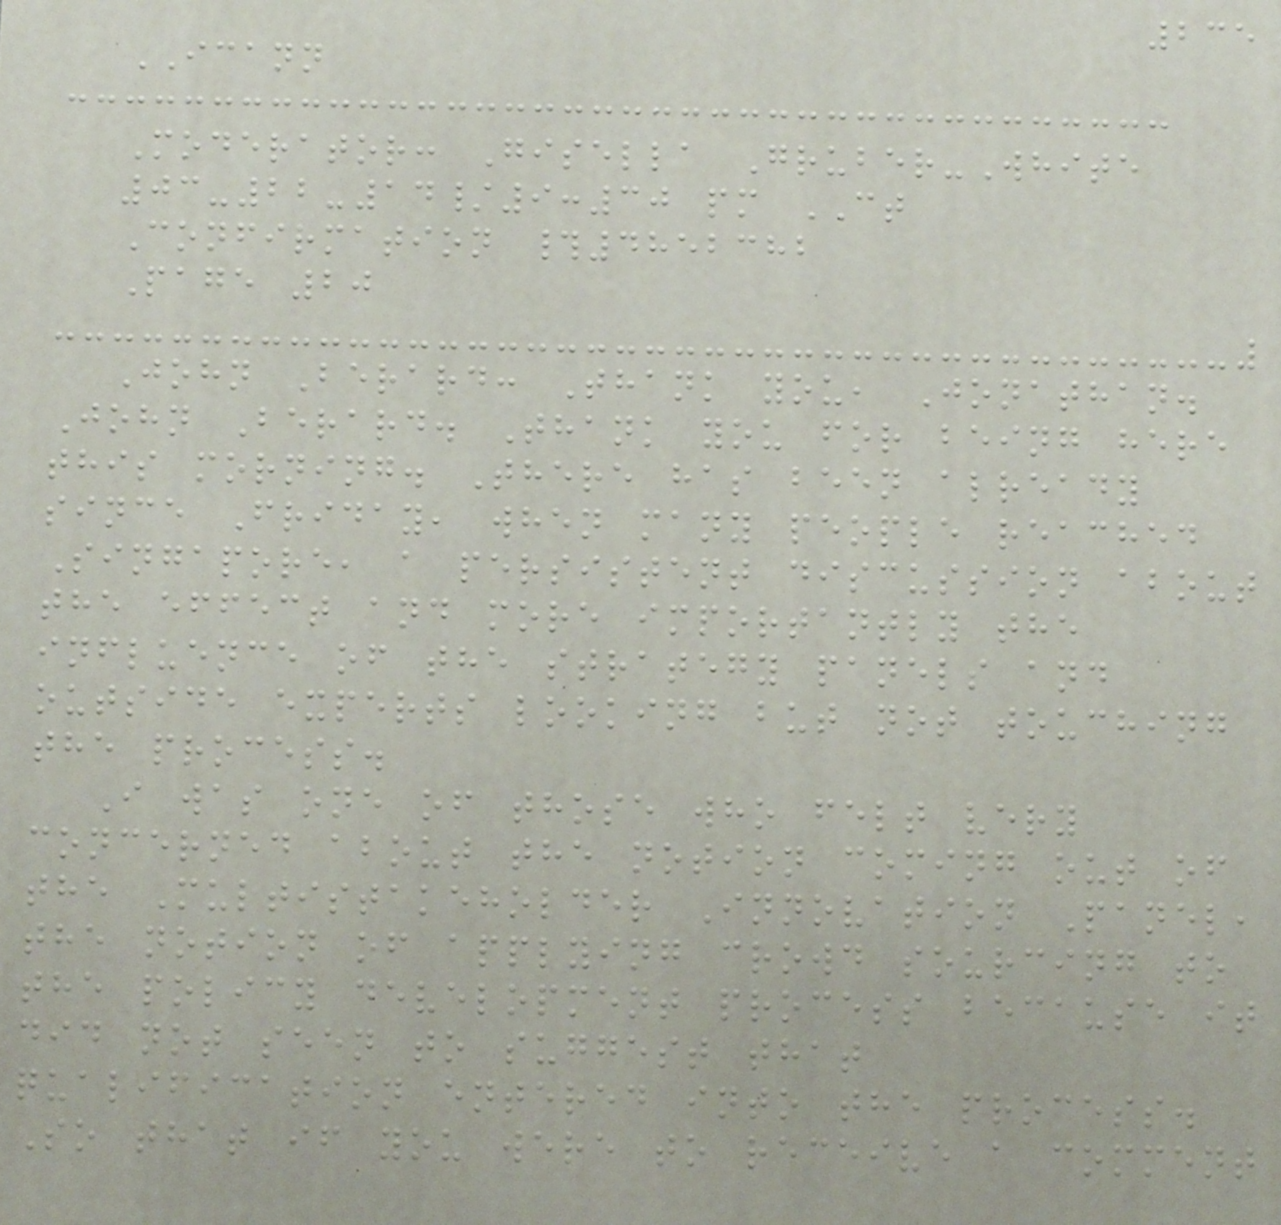235
ICANN
Moderator: Gisella Gruber-White
03-22-14/9:30 pm CT
Confirmation #4852382
Page 20
John Berard: Thank you, Jonathan.
John Berard. Thank you for being here
this morning. There has been already
since Friday, when many people reached
Singapore, a persistent discussion about
the effect and more importantly the
influence of the strategy panels and
outside experts looking but not touching
the process.
I was one of those who felt very
concerned about the notion coming out of
the Multistakeholder Innovation Panel,
the notion of applying crowd sourcing to
the policy development process because it
did not seen to suggest that
qualification entered into the process.
So that if you were to receive a comment
